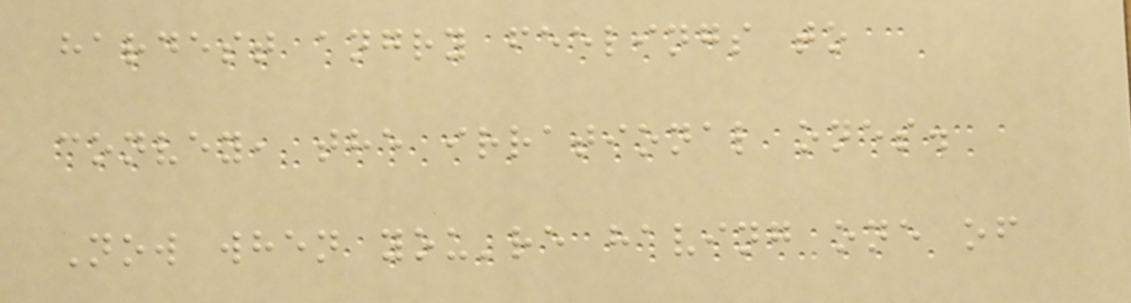hardest angry feelings to
convey, the irrational ones.
Now when you're having one of
